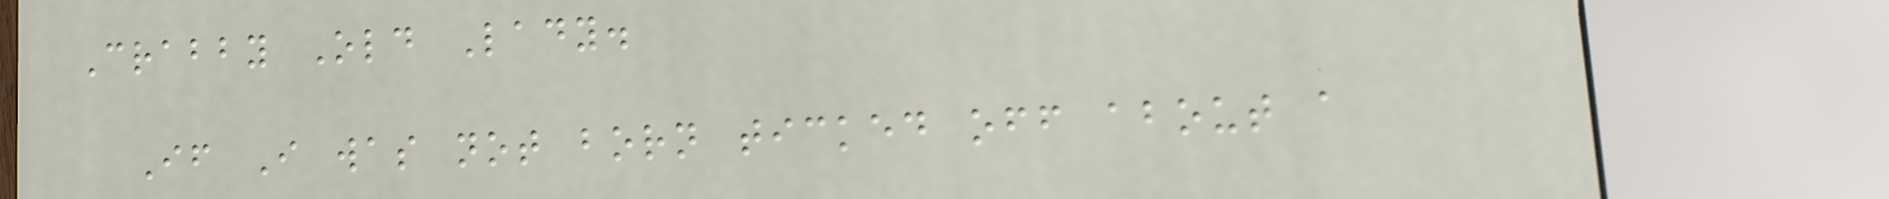Crabby Old Lady.
If I was not born ticked off about a
